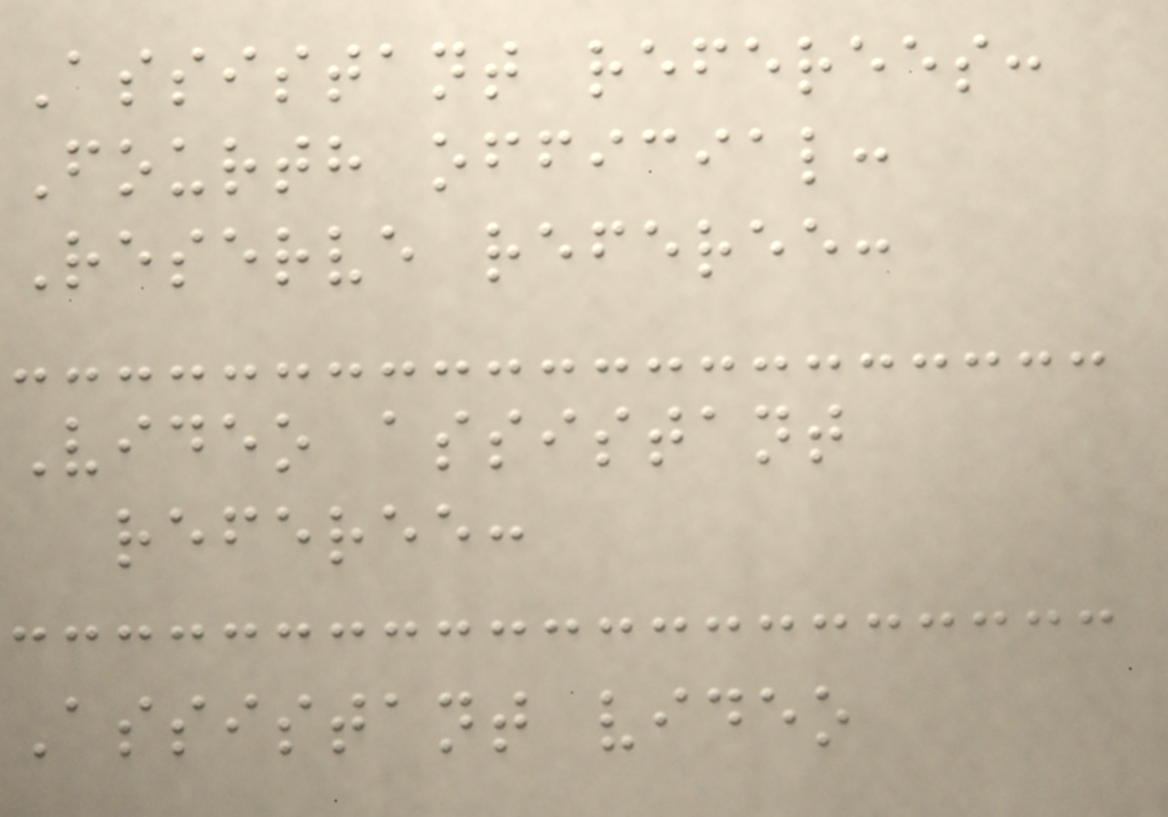Assistant referees:
Fourth official:
Reserve referee:
Video assistant
referee:
Assistant video
